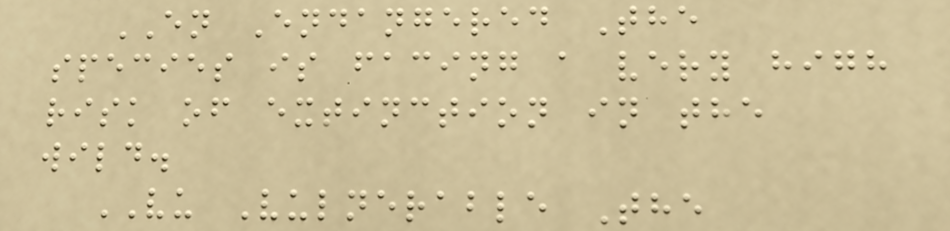EN Endangered The
species is facing a very high
risk of extinction in the
wild.
VU Vulnerable The
